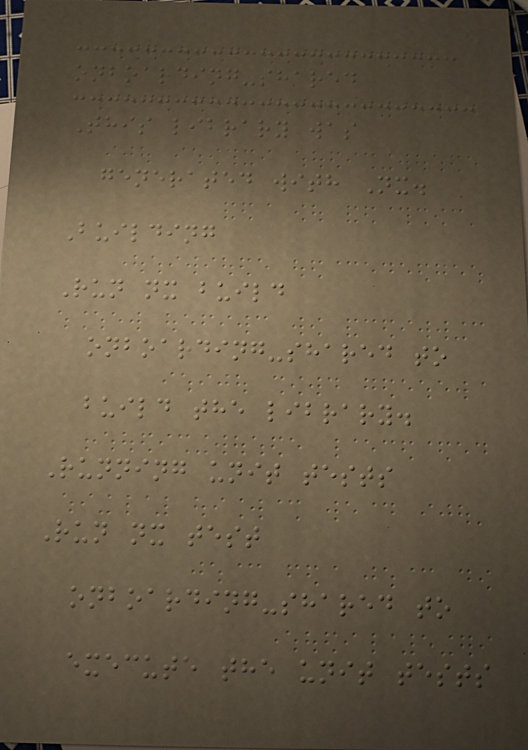onboarding-shared
This library was
generated with Nx.
Building
Run nx build
onboarding-shared to
build the library.
Running unit tests
Run nx test
onboarding-shared to
execute the unit tests
